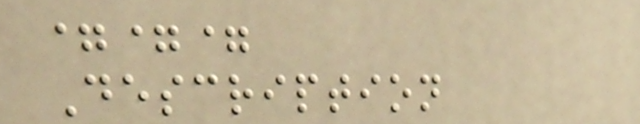===
Description
